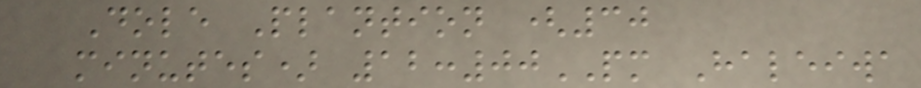Dole Plantion (30
minutes) 12:00PM Haleiwa
